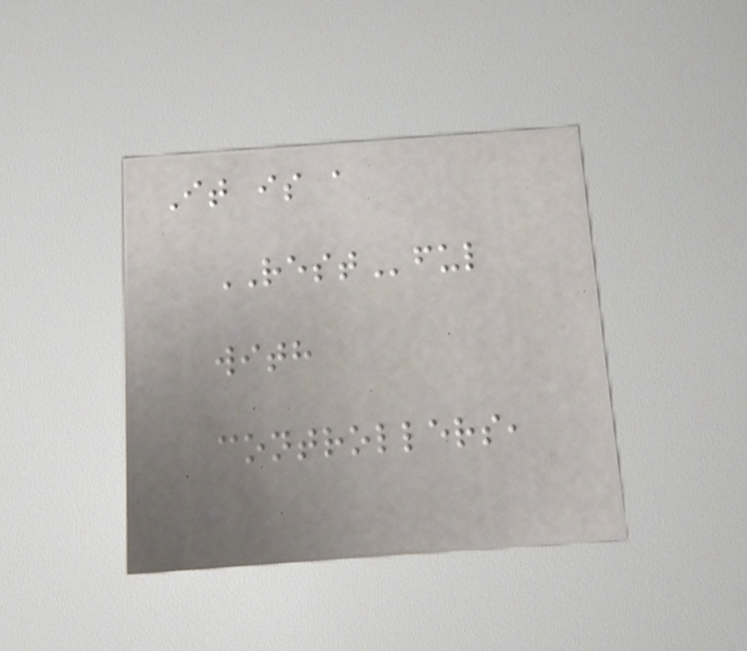It is a
RESTful
with
controllers,
